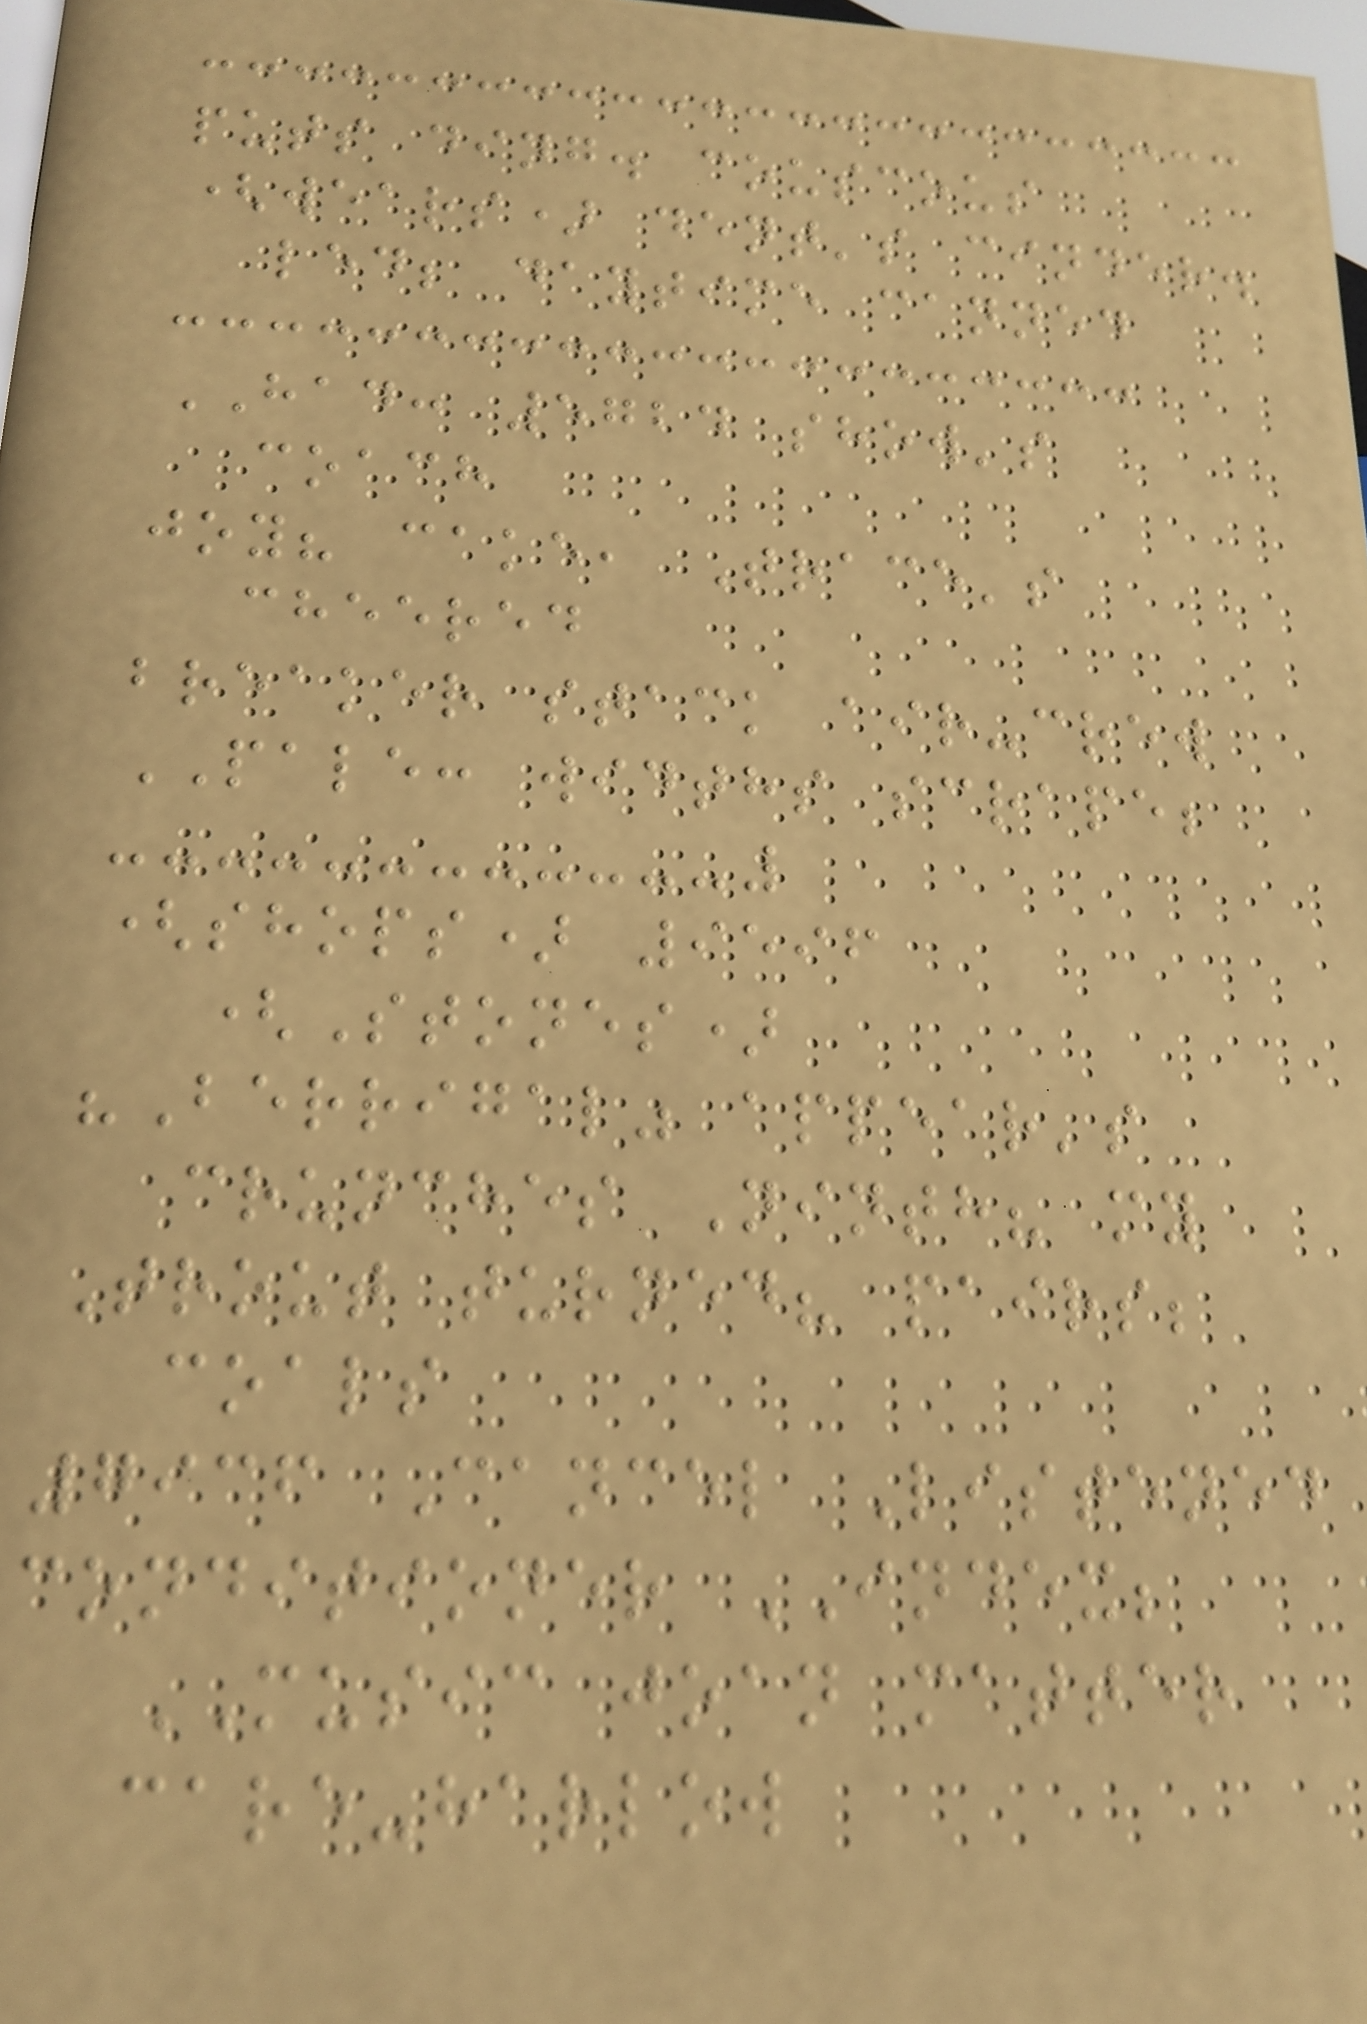puts ding. couscous
(wears) dent's cinder.
led; daytime canned
HAD: 5724 show's
coach
joy? cake, Trace's
cheered
breaker stack air-crew
PALE: widths scrape;
(shops) 9596
(Stones)
"Berrigal" appear's
crunches Ninth? my
Trout turned? pairs;
coals
7936 Cancel Listened
conditioner INDEX;
MUSIC joan matter
care-harlow
